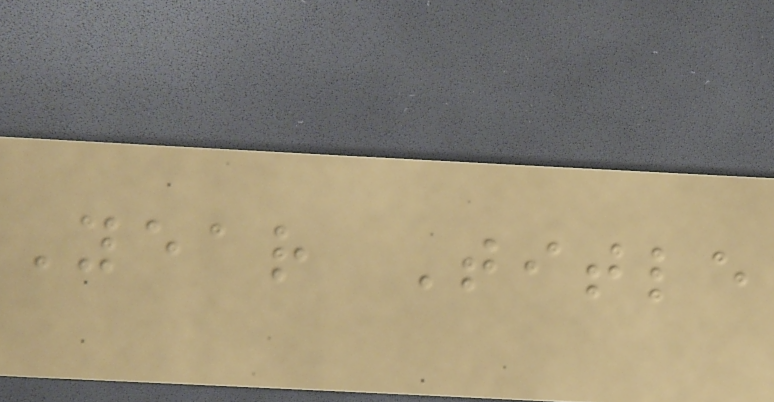Year Title
